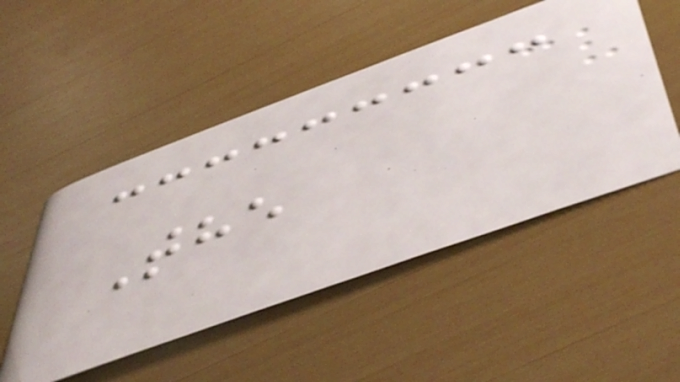The
